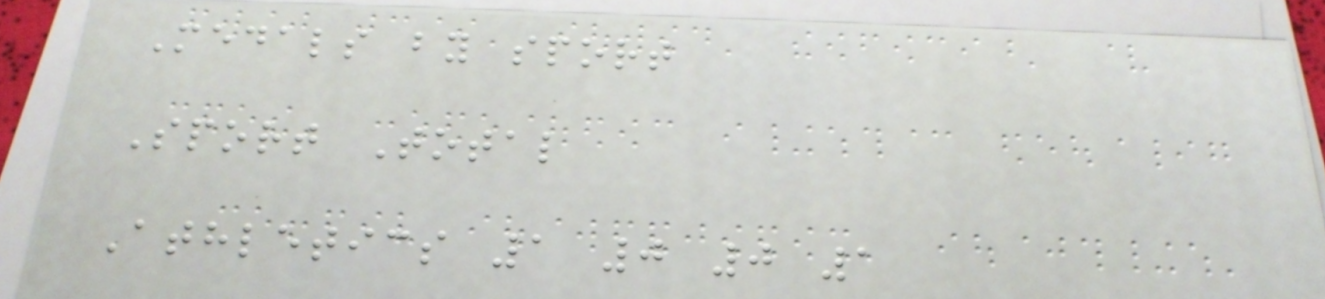Medals by sport
Sport Total
Athletics 1 0 0 1
